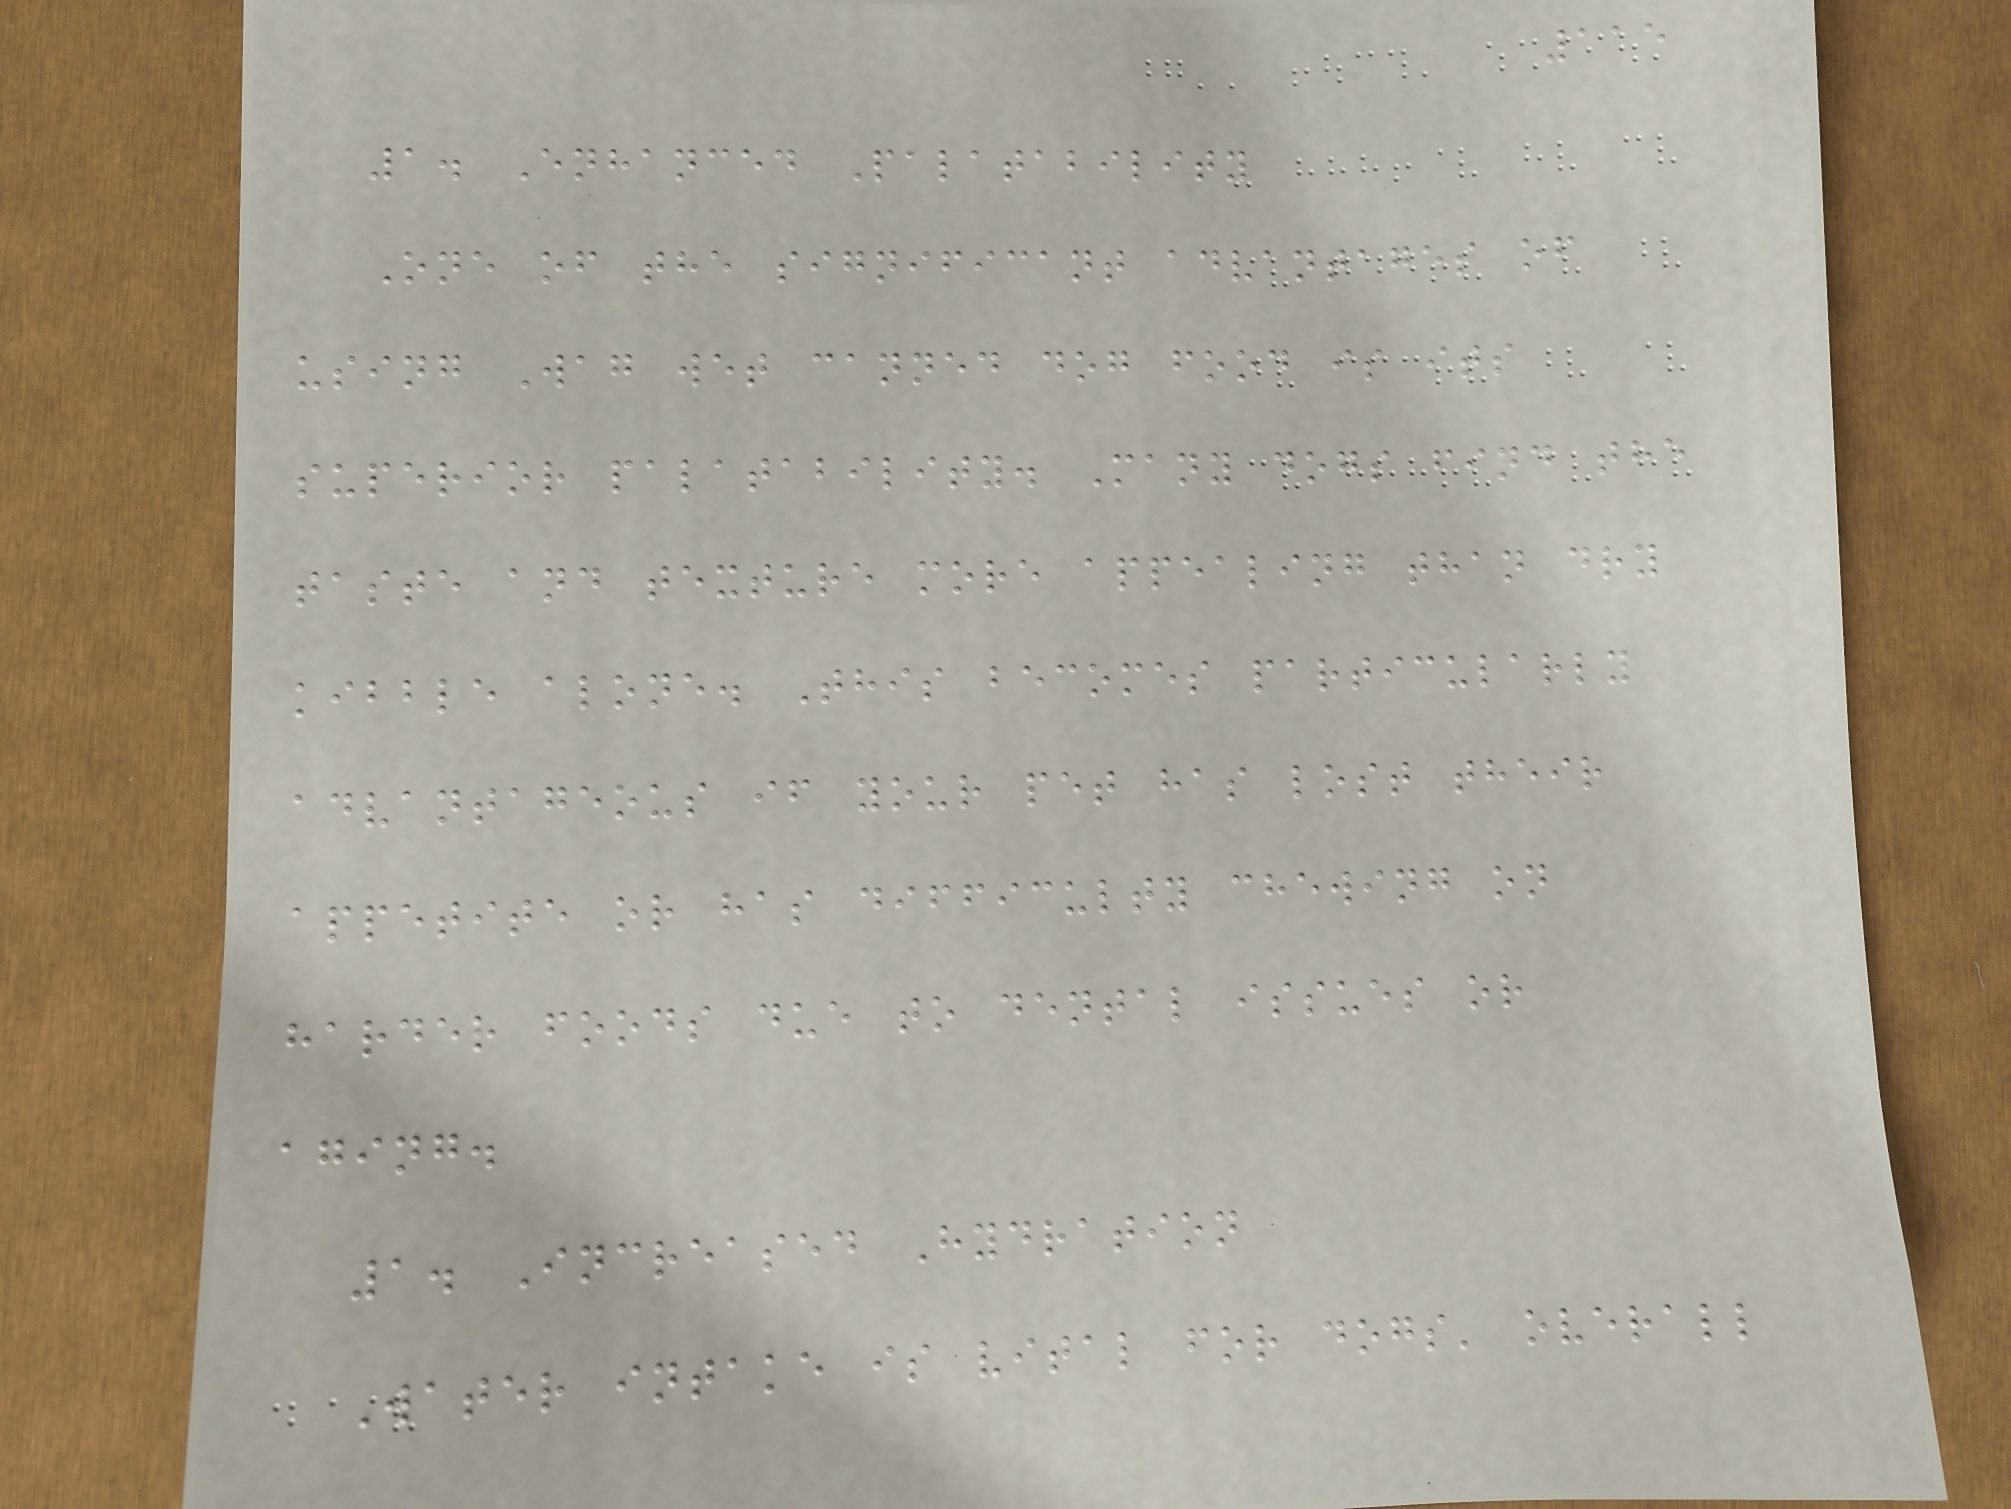115
1. Enhanced Palatability
One of the significant advantages of
using Wag wet canned dog food is its
superior palatability. Many dogs find the
taste and texture more appealing than dry
kibble alone. This becomes particularly
advantageous if your pet has lost their
appetite or has difficulty chewing on
harder foods due to dental issues or
aging.
1. Increased Hydration
Water intake is vital for dogs' overall
